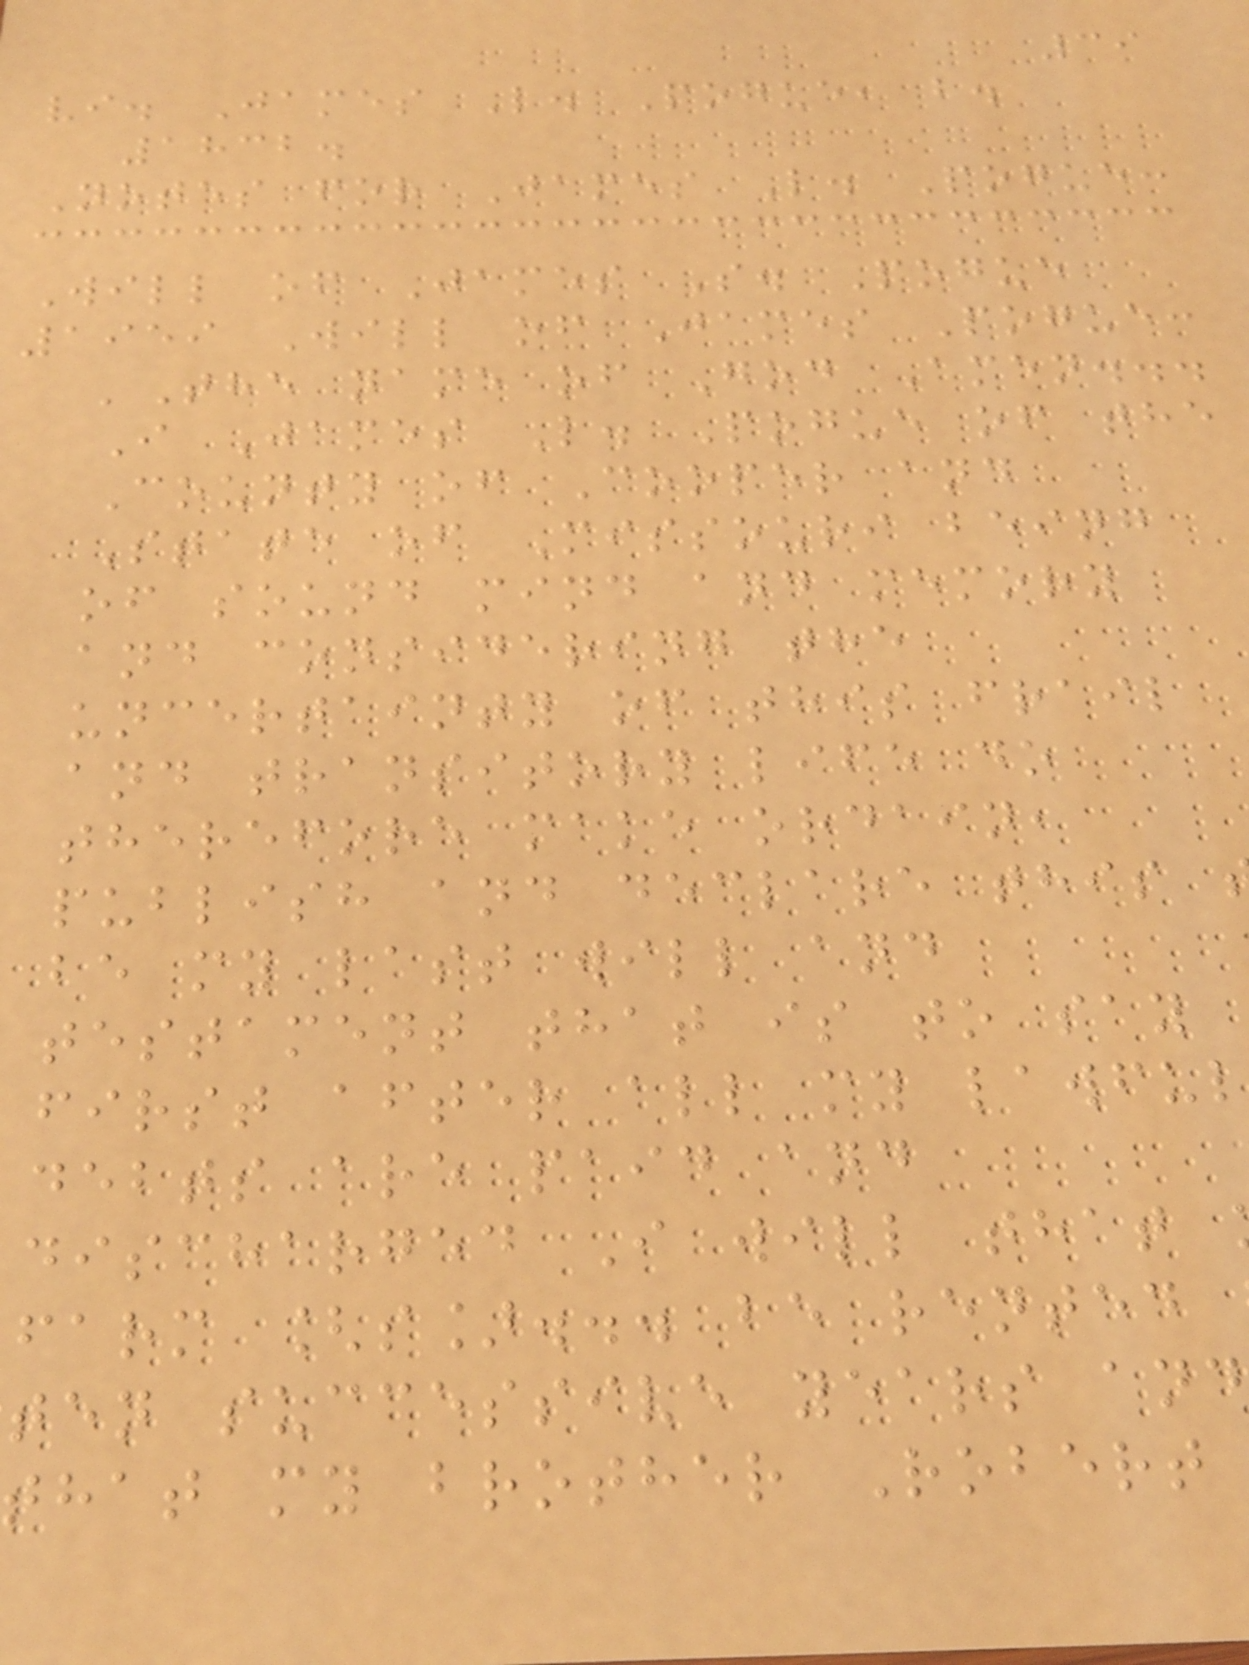39
vi. James L. Pogue, b.
1832.
Notes for James L. Pogue:
Will of James S. Pogue
1959 Will of James Pogue:
'The name of God Amen...
I James L. Pogue of the
County of Cooper and
State of Missouri being
of sound mind and memory
and considering the
uncertainty of this frail
and transitory life do
therefore make ordain,
publish and declare this
be my last will and
testament that is to say
first after all my lawful
debts are paid and
discharged I will that
farm [s]... be rented
ten successive years and
that my brother Robert
